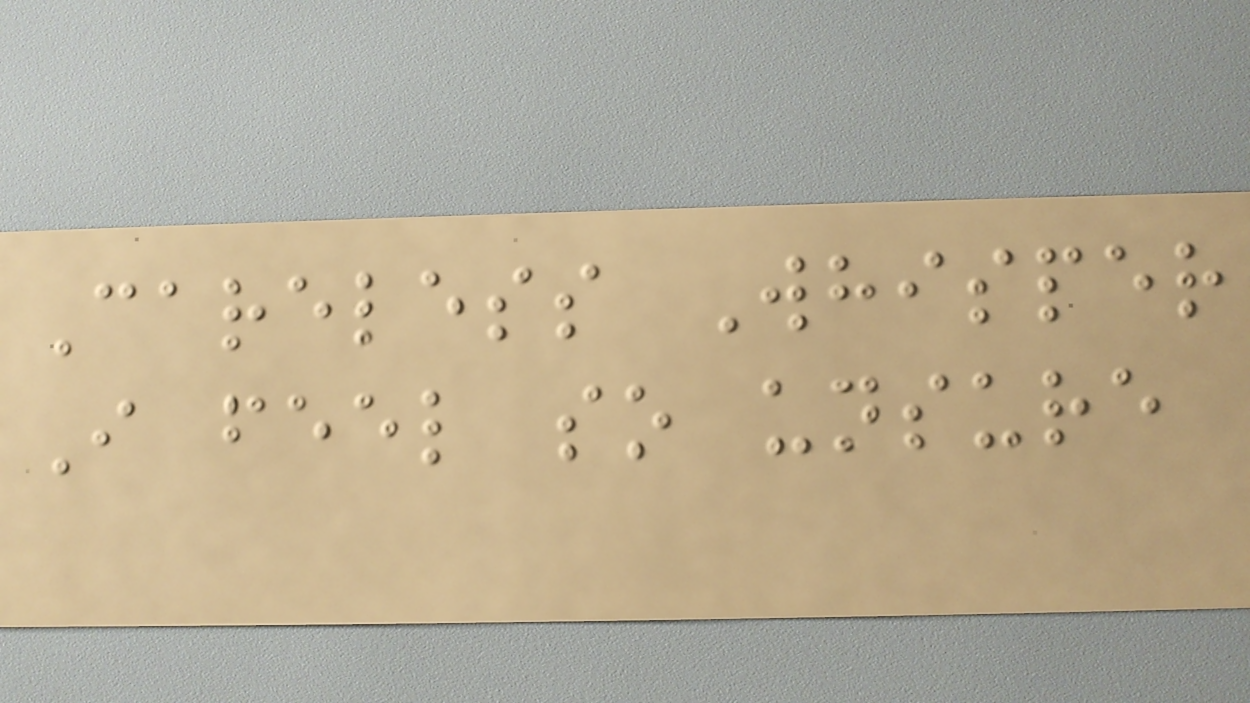Careless Whisper
I feel so unsure
